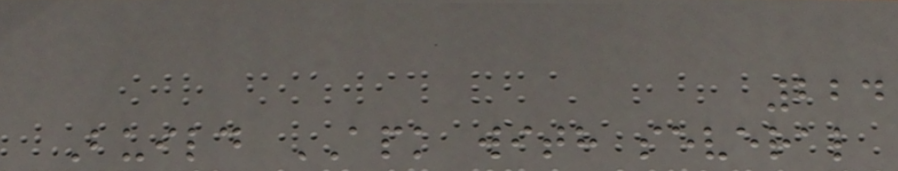224
Build APK with several
